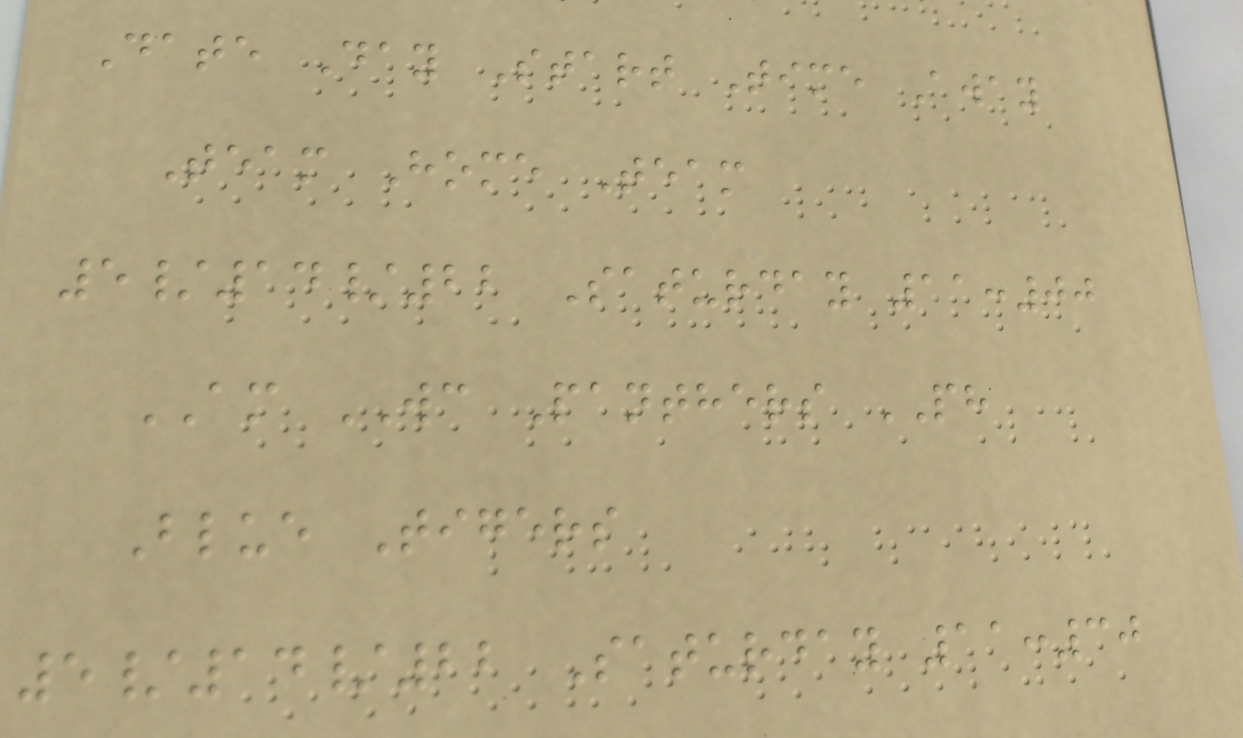Date Day Start Time Away
Team Home Team
5/14/22 Saturday 11:00
AM WC Panthers PH
Blue Tigers
5/14/22 Saturday 11:30
